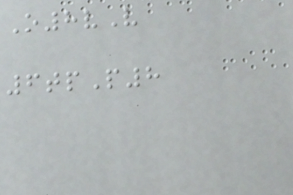O8vV
6tpP8
